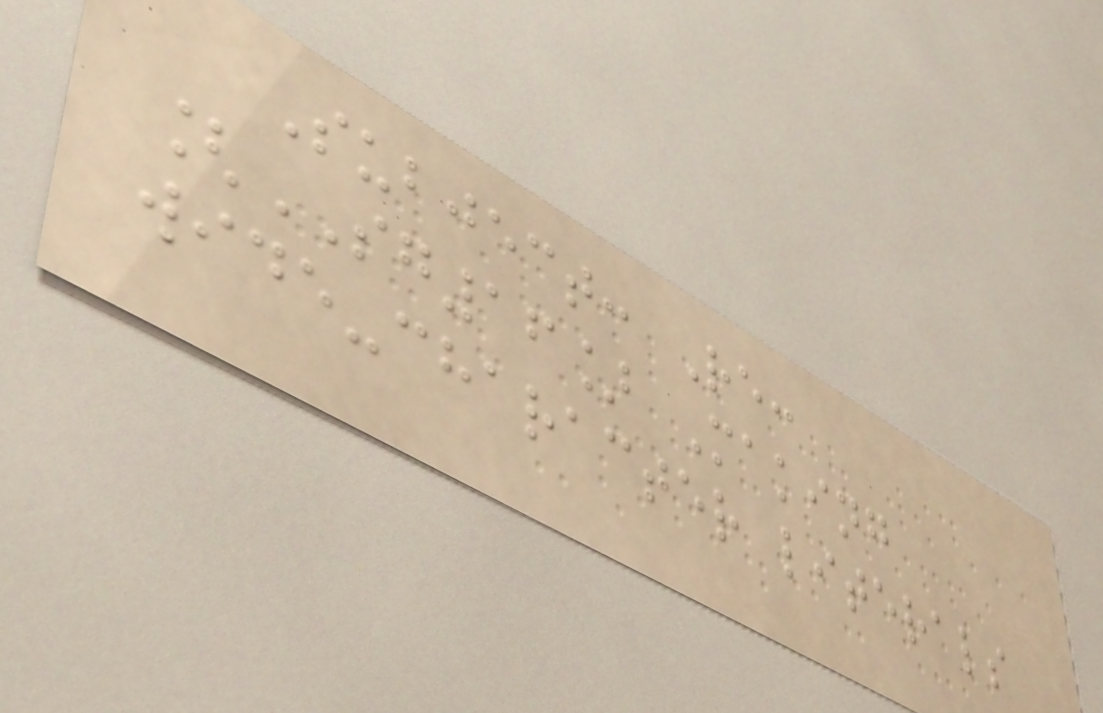Subject: Re:
[SG16] Making
wide-character literals
